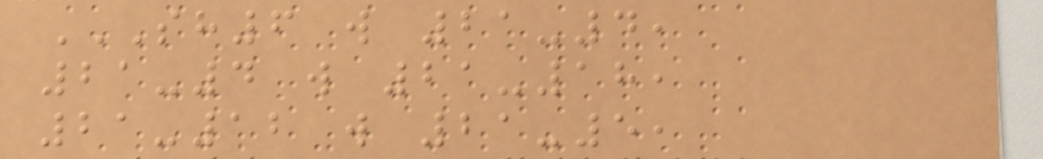SH6 W 21-4,
21-4 W 21-18,
21-12 W 21-5,
